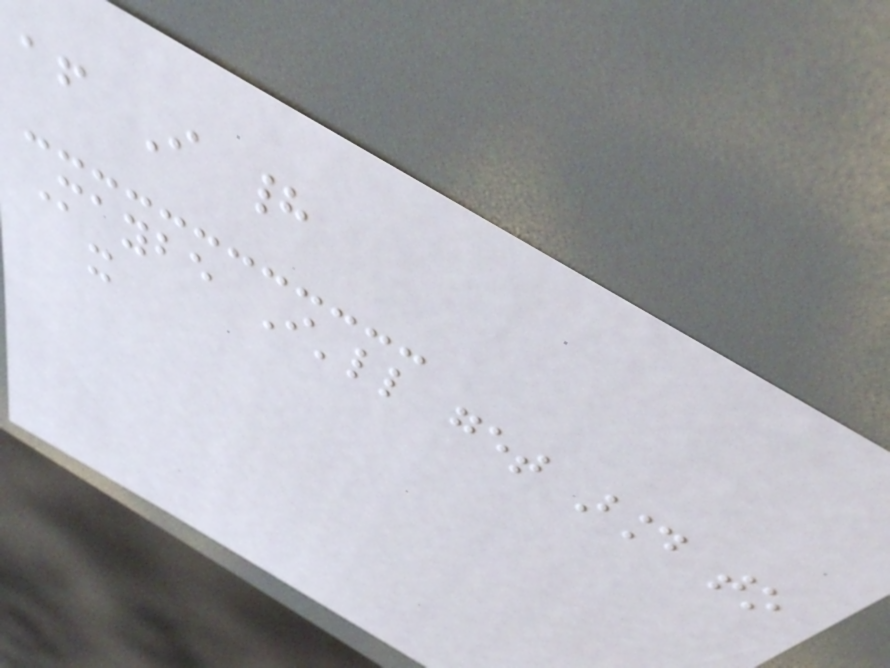after I had
Maybe I'll get around to
it
